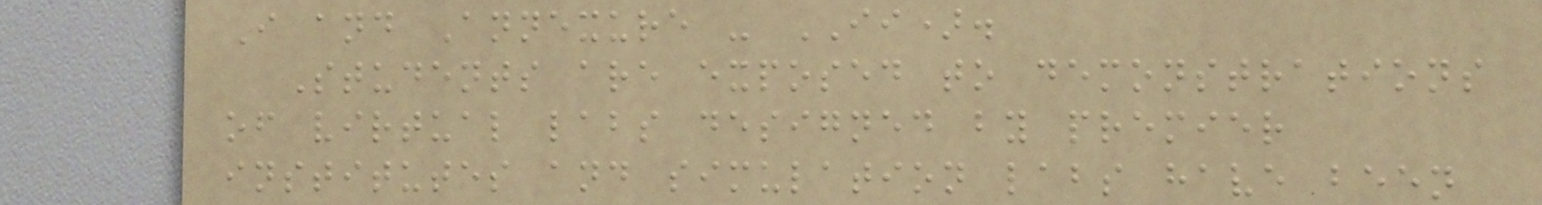I and Annexure - II).
Students are exposed to demonstrations
of virtual labs designed by premier
institutes and simulation labs have been
